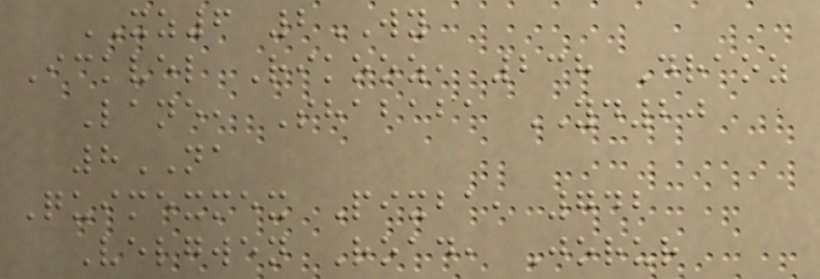XZ6 2WY
Ickvel Rikooz, 238 Draoz
Lane, Shababa YD20
8NA
Quimexmex Pixba, 742
Velgwen Road, Jorur
